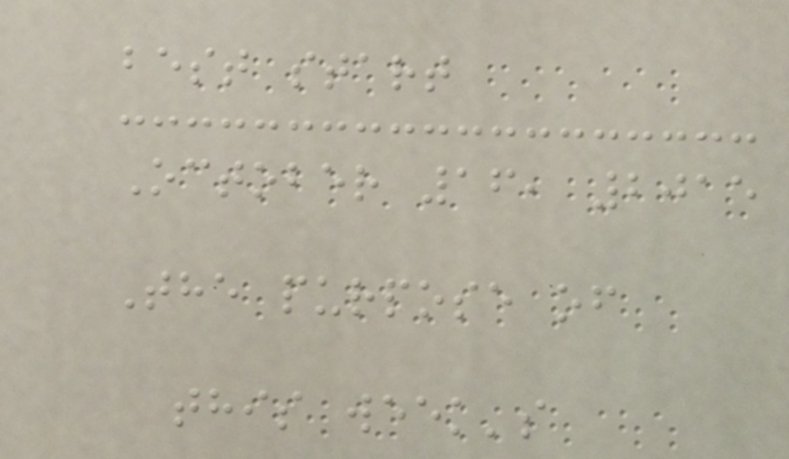best start
October 16, 2015
The purpose of
this week's
